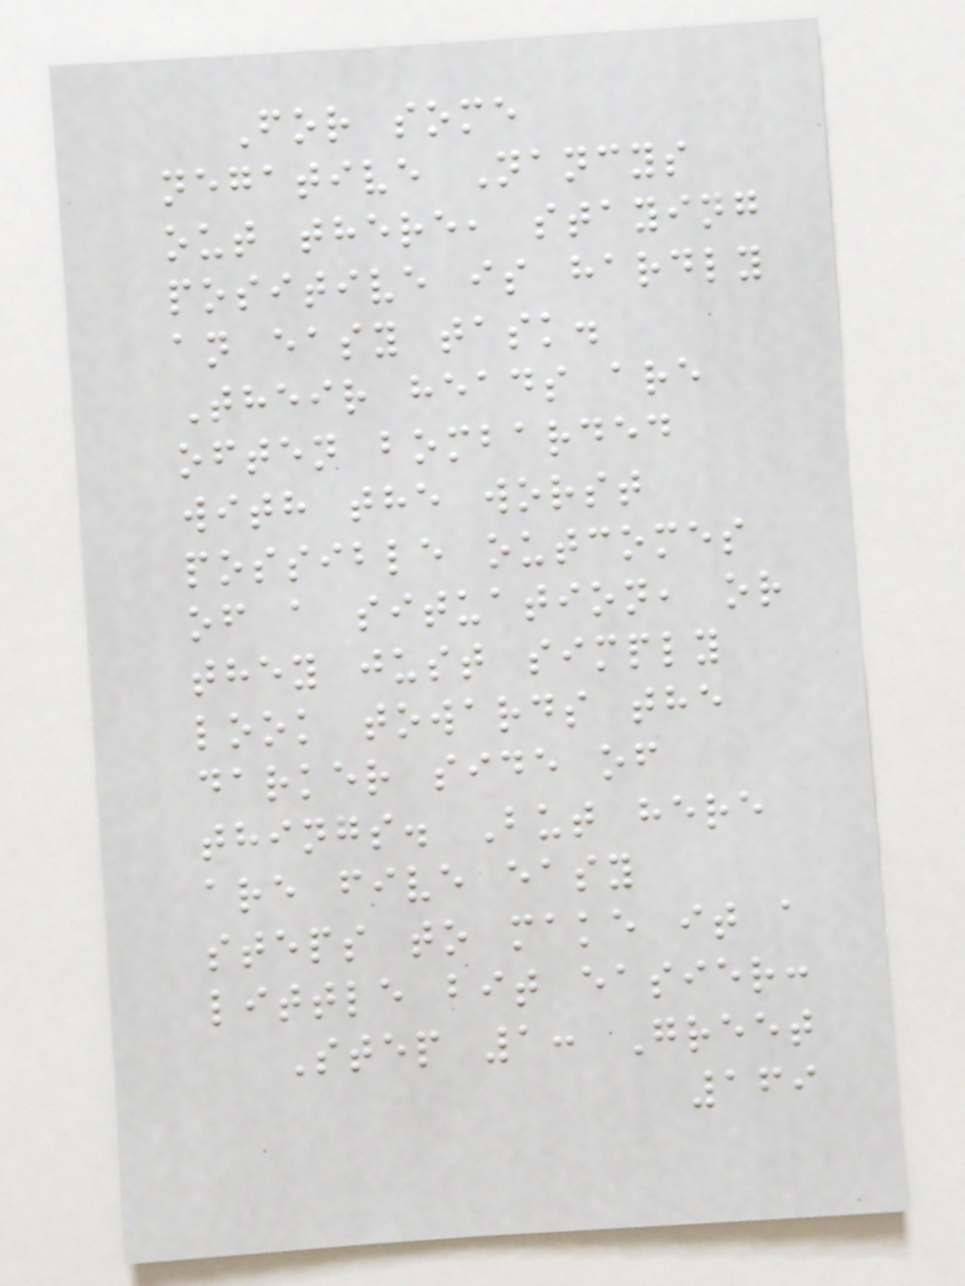For some
negative Nancys
out there, staying
positive is hardly
an easy task.
Their heads are
often bombarded
with the worst
possible outcomes
of a situation, or
they just simply
look towards the
darker side of
things. But here
are five easy
steps to make it a
little bit easier:
Step 1: Greet
169
